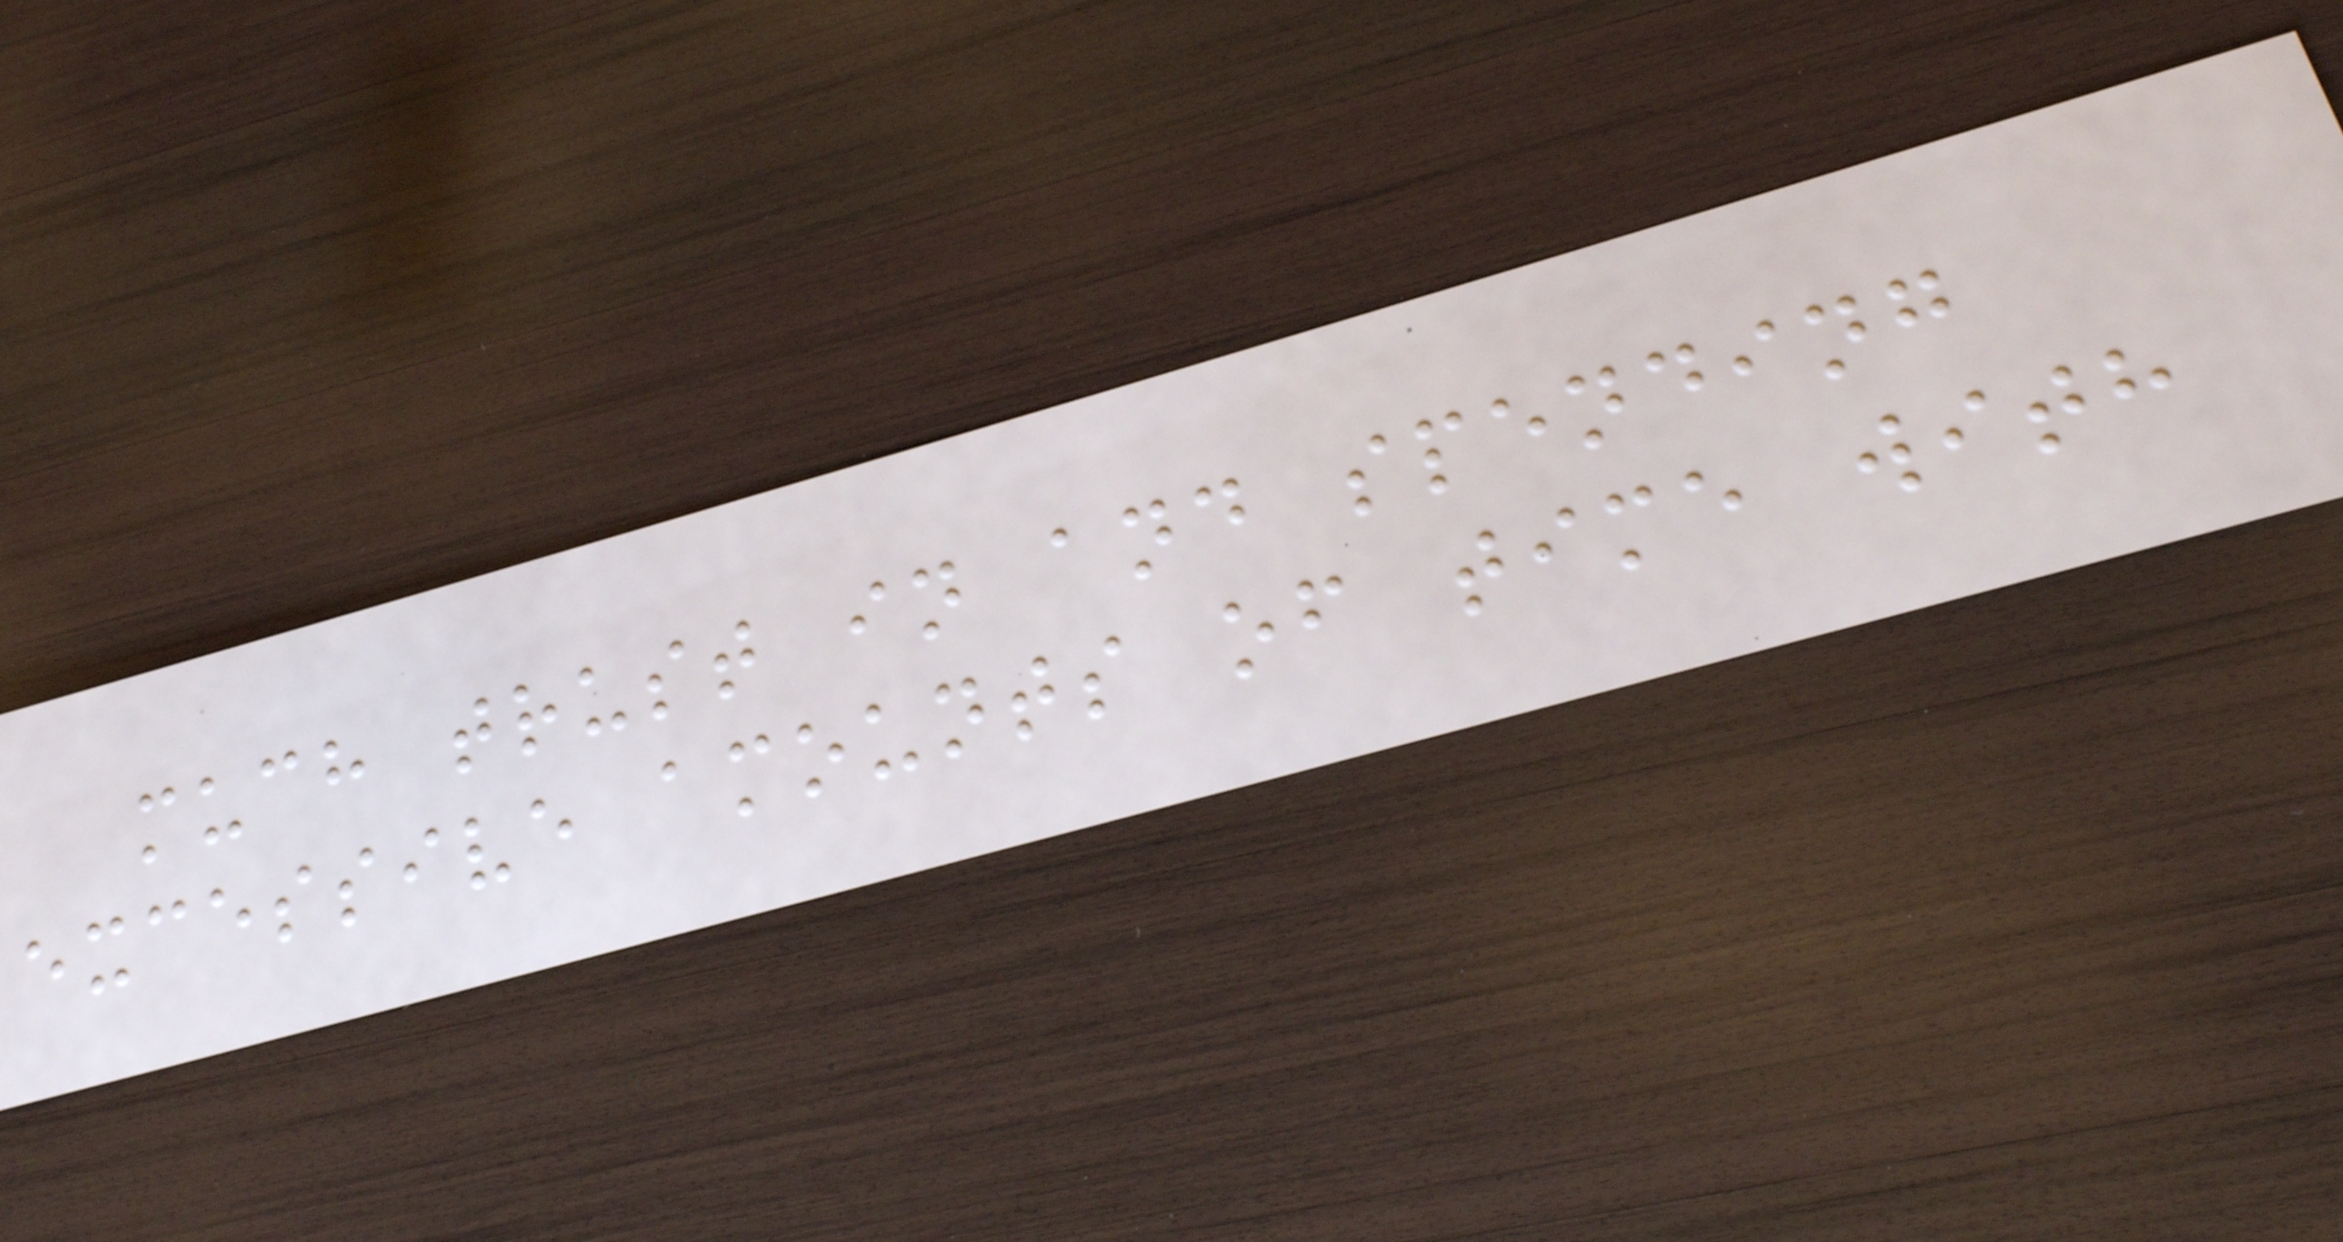much trust in and spending
excessive amounts of time with
